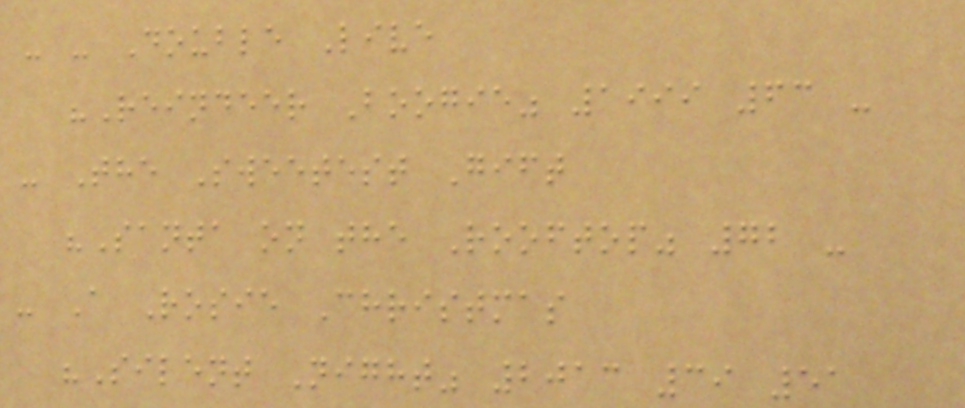- - Double Live
"Reindeer Boogie" 1999 63 -
- The Sweetest Gift
"Santa on the Rooftop" 72 -
- A Rosie Christmas
"Silent Night" 2013 39 51
